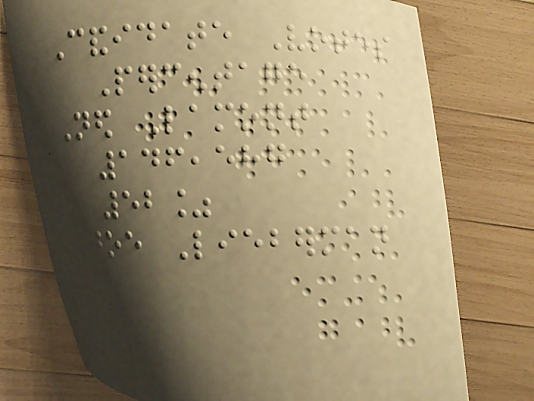Candidate Votes
Percentage
Ned Lamont
146,587
52%
Joe Lieberman
